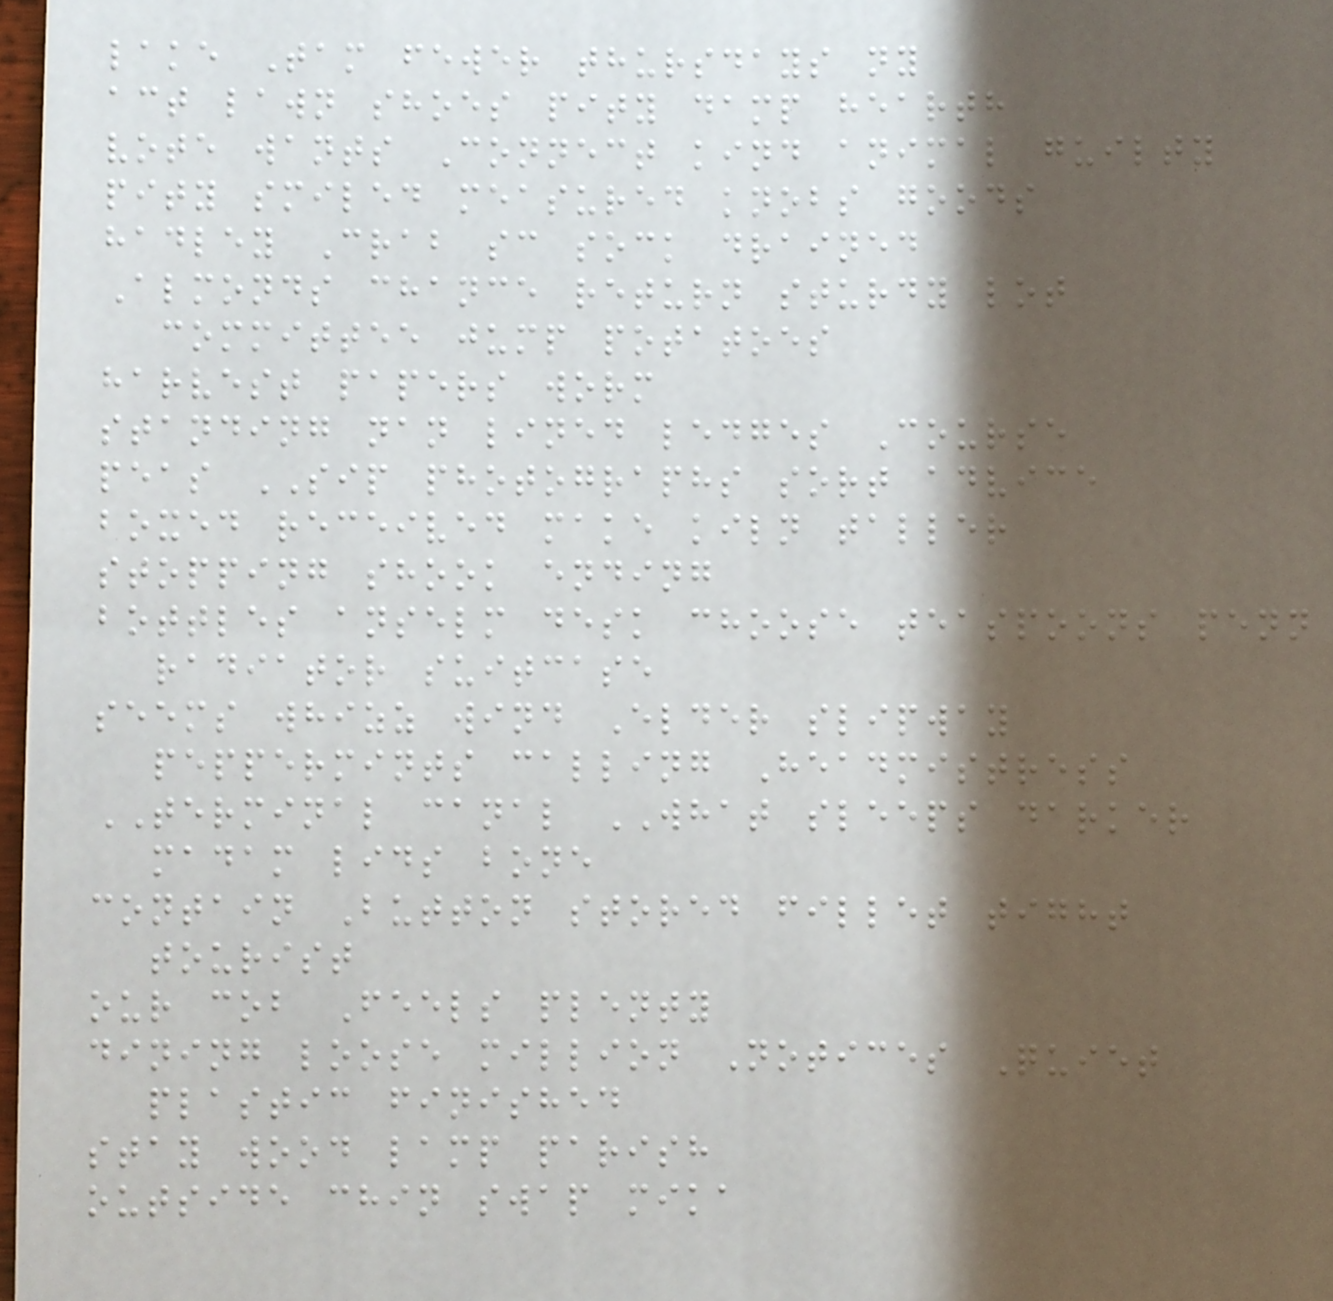lake Tam fewer thursdays ny
act lawn shoes pity damp hearth
vote wants Connect kind animal guilty
pity smiled measured knobs goods
hadley Crab sc sock drained
Almonds chance return sturdy lot
committee jump potatoes
harvest papers worm
standing nan lined ledges Course
peas SIP photographs sort advice
boxed received make kiln taller
stopping shook ending
bottles anselm desk choose teaspoons penn
radiator suitcase
seems whizz wind Elder slipway
peppermints calling Headmistress
TERMINAL canal WHAT sleeps darker
madam lids bone
contain Button stored fillet tight
tourist
our cob Feels plenty
dining loose million Notices Quiet
plastic finished
stay wood lamp parish
outside chin swap mika
